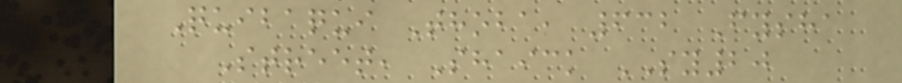Quibaqui Thoba, 632 Fysha
Street, Shaick SY20
